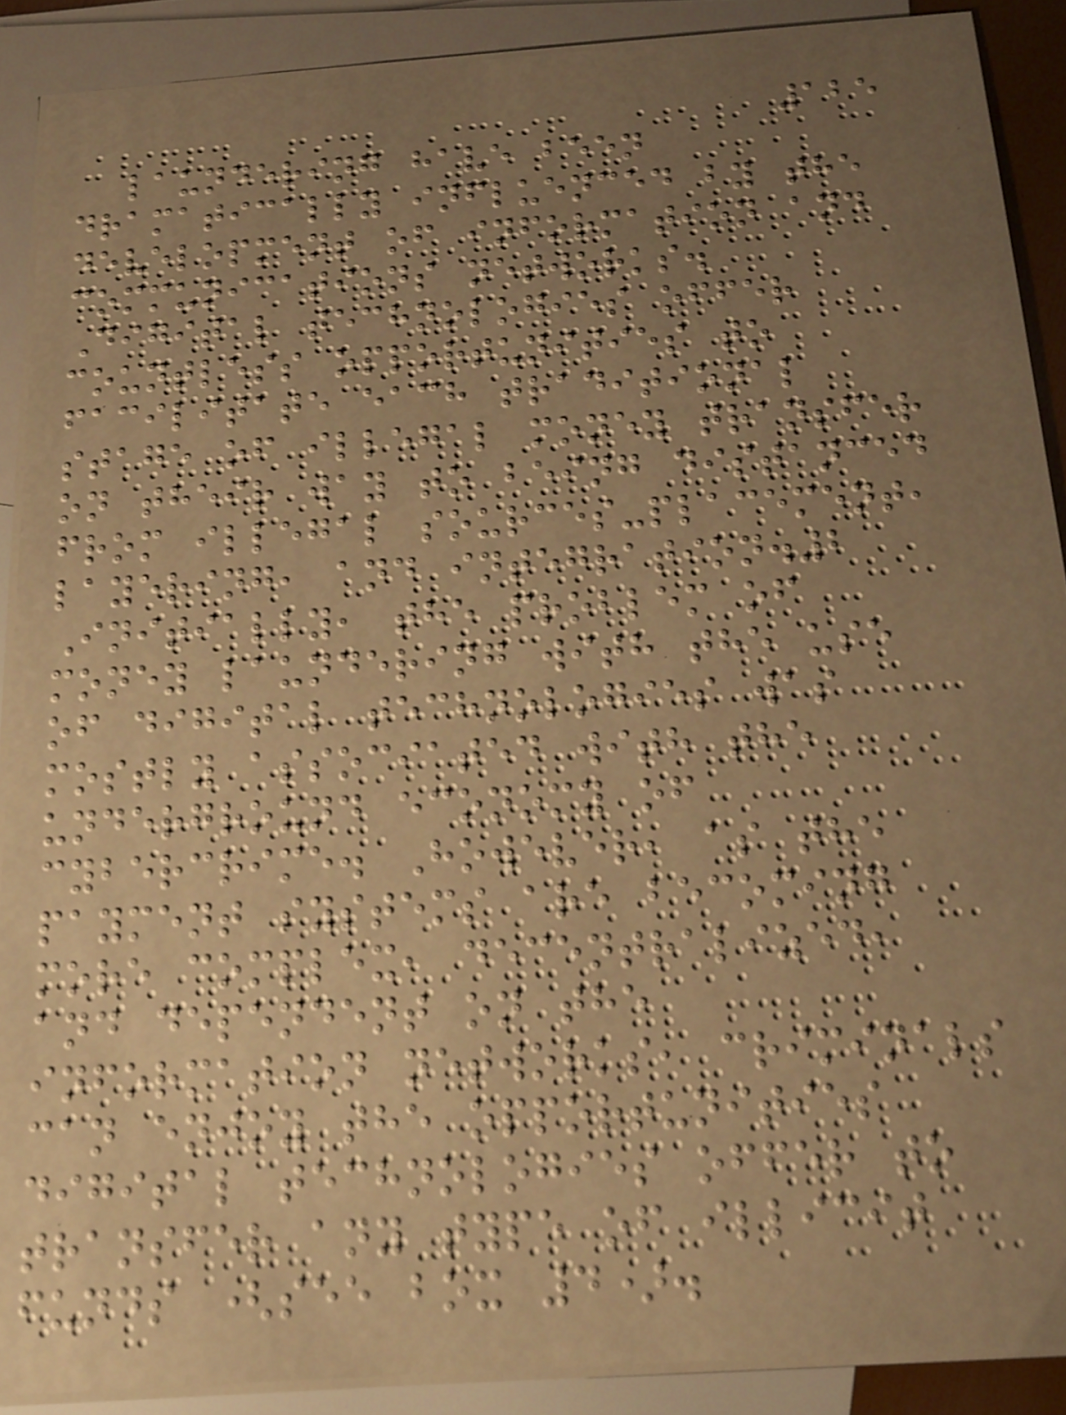125
laundering have been
dramatically influenced by the
development of information and
communications networks.
Digital technologies offer
countless opportunities to
facilitate each traditional
stage of illegal money transfer
on their way to being distanced
from illegal sources-placement,
layering, and integration.2
Initially, the problem of
money laundering with the use
of digital technologies was
mostly associated with the
underground economy of
cybercrime. However, as the
payment systems are becoming
more complex, decentralized,
and dependent on the
information networks, criminals
can enjoy the opportunities
digital technologies offer to
transfer any type of illicit
funds (see box 4).
